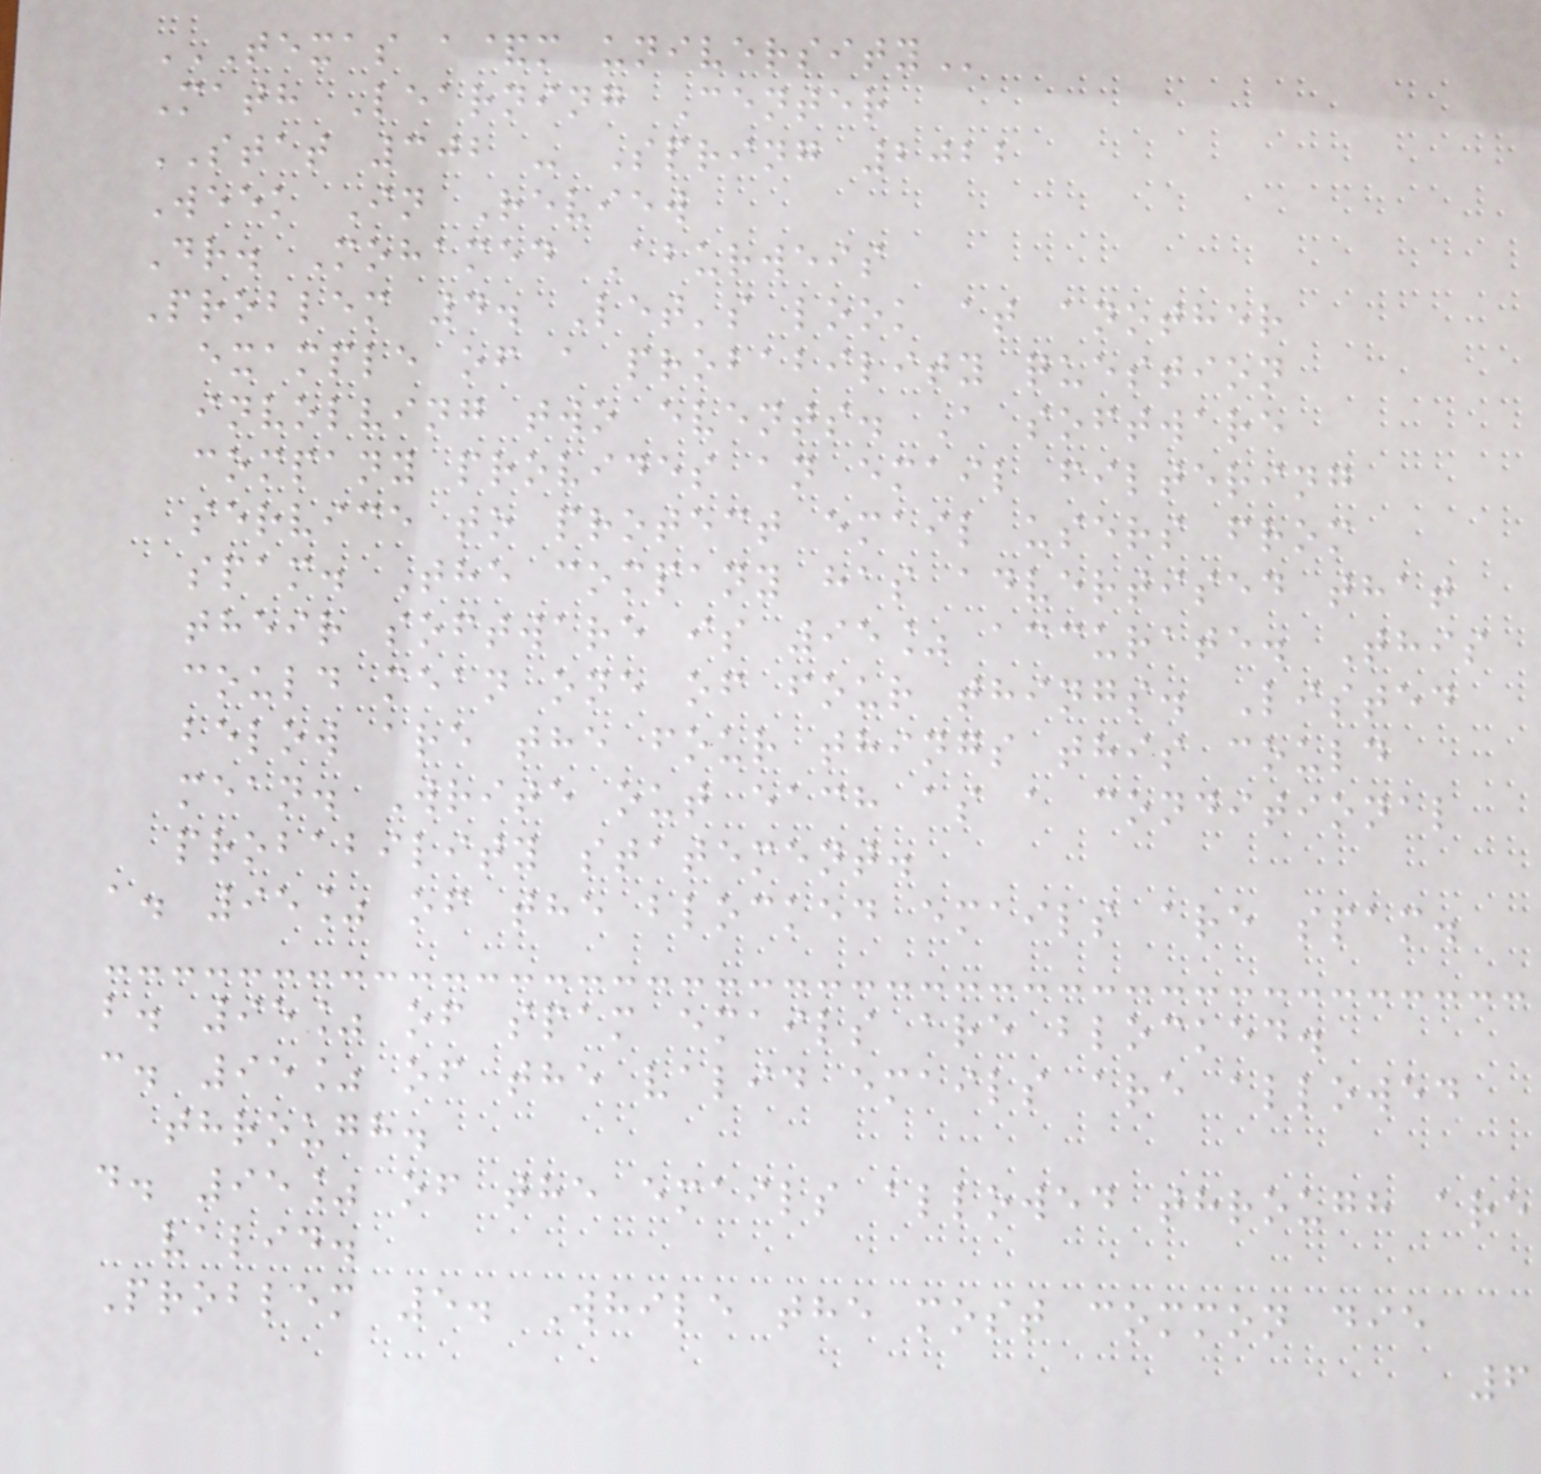TEXAS A&M UNIVERSITY
Math Learning Center
STAT 302 - Spring 2022
Week In Review
Dr. Mohamed Aburweis
Problem 4. Let's look at another
example of a probability question
involving two events. A software
company provides an email filtering
service to protect email users from
spam. The company has advertised that
their software is 95% accurate. This
could mean one of four things. Listed
below are the four things this could
mean. Write out each as a conditional
probability statement.
a. 95% of the blocked emails are spam.
b. 95% of spam emails are blocked.
c. 95% of the valid emails are allowed
through.
d. 95% of the emails allowed through are
valid.
Problem 5. While the most common die
6
